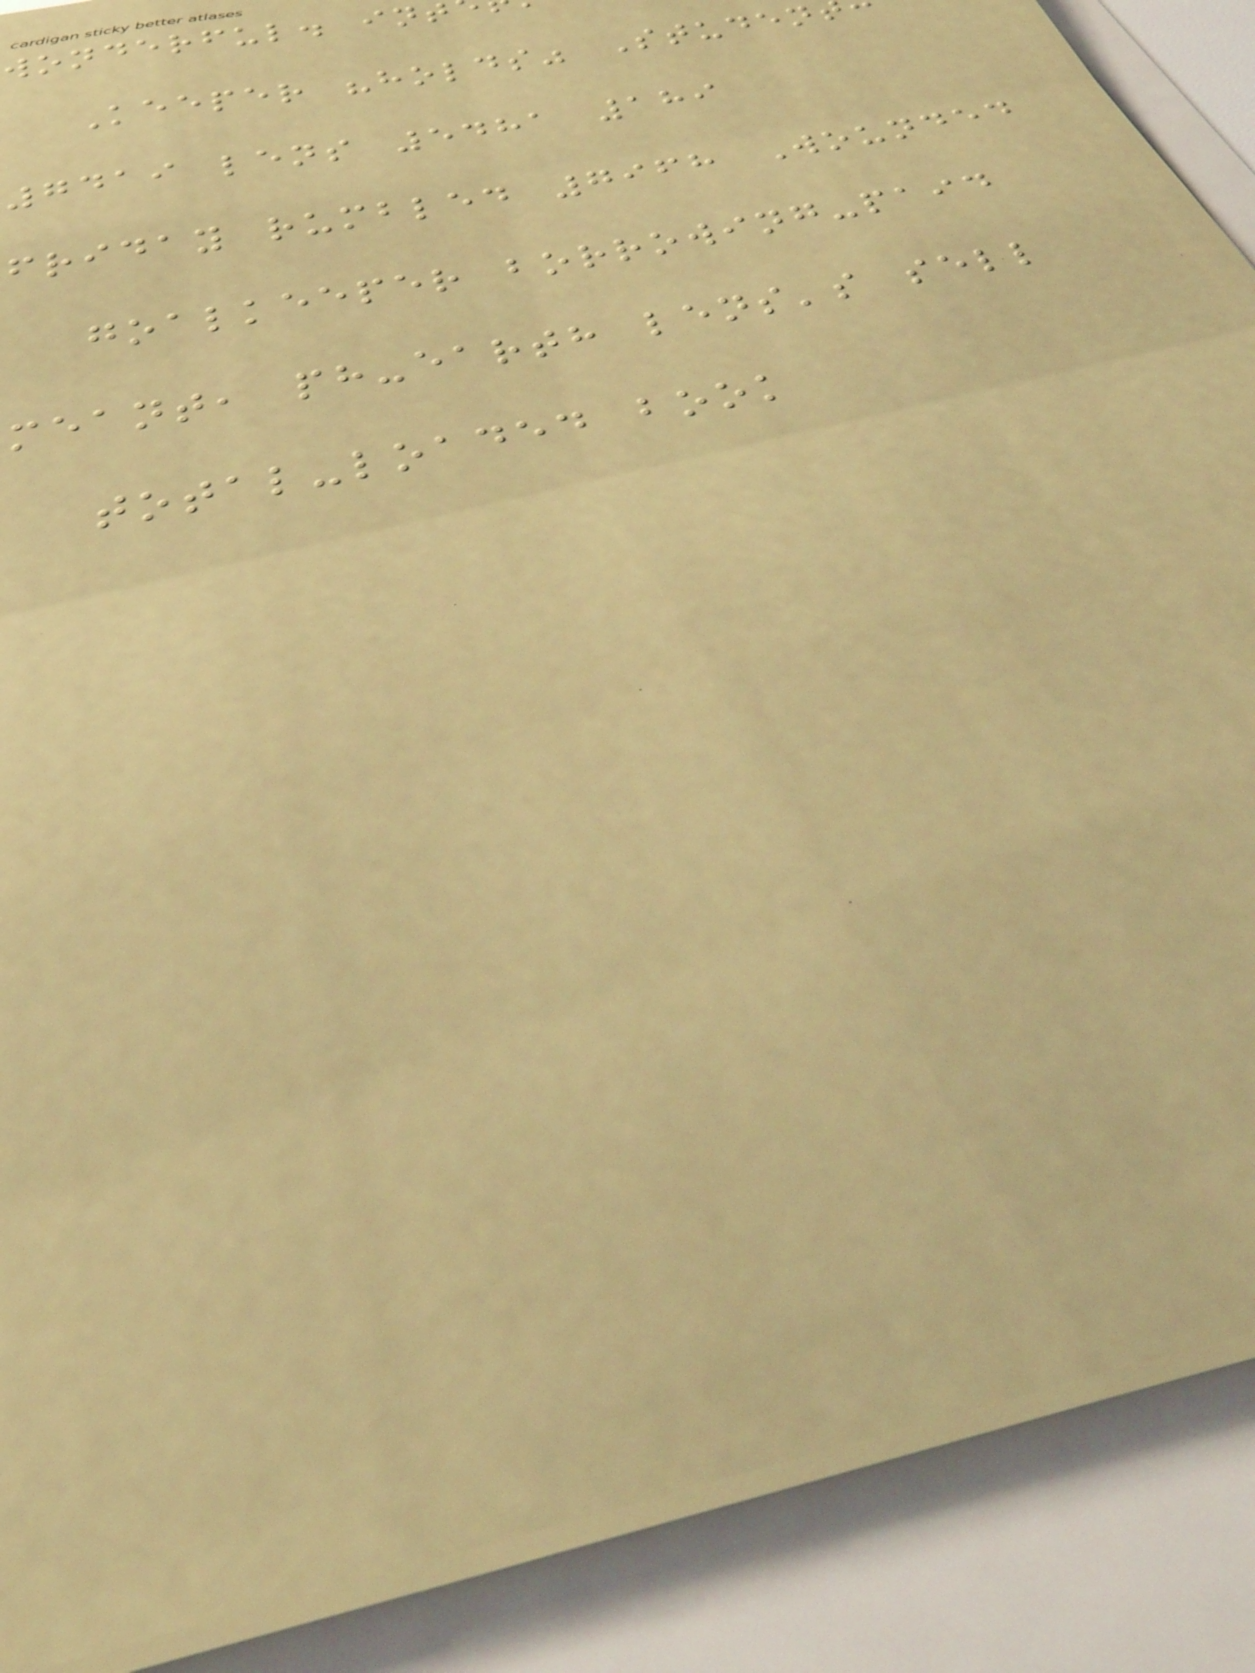wonderful. int
Keeper "holds" Studen
7419 lens 5481 189
friday rumbled 7968 Wounded
goalkeeper borrowing-paid
meant, ph-earth lens's sell
total-loaded book
